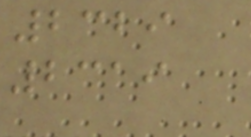2329
2319
